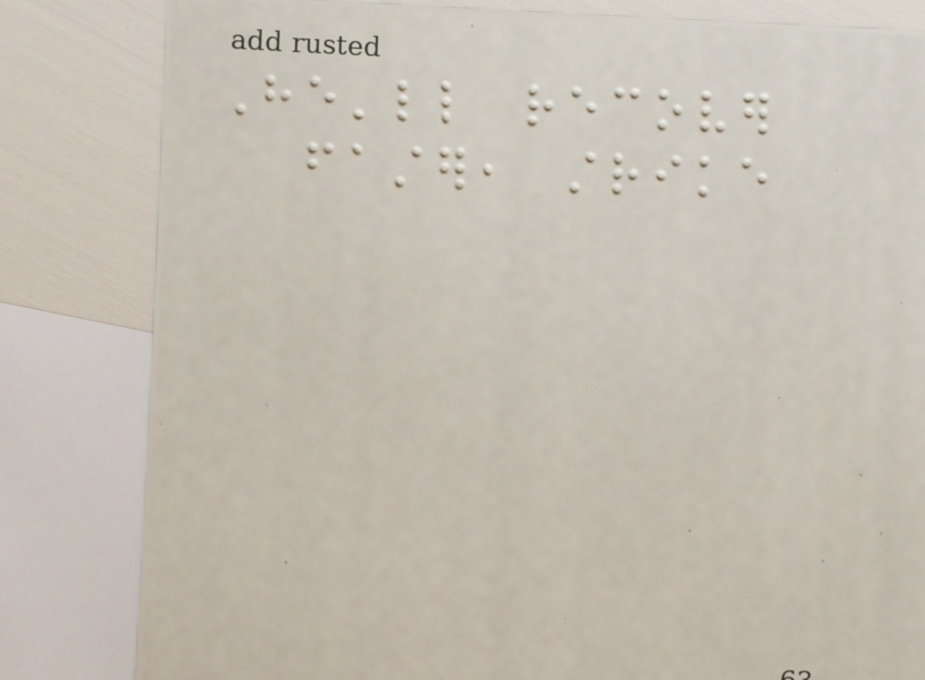He'll recover
faster, strike
